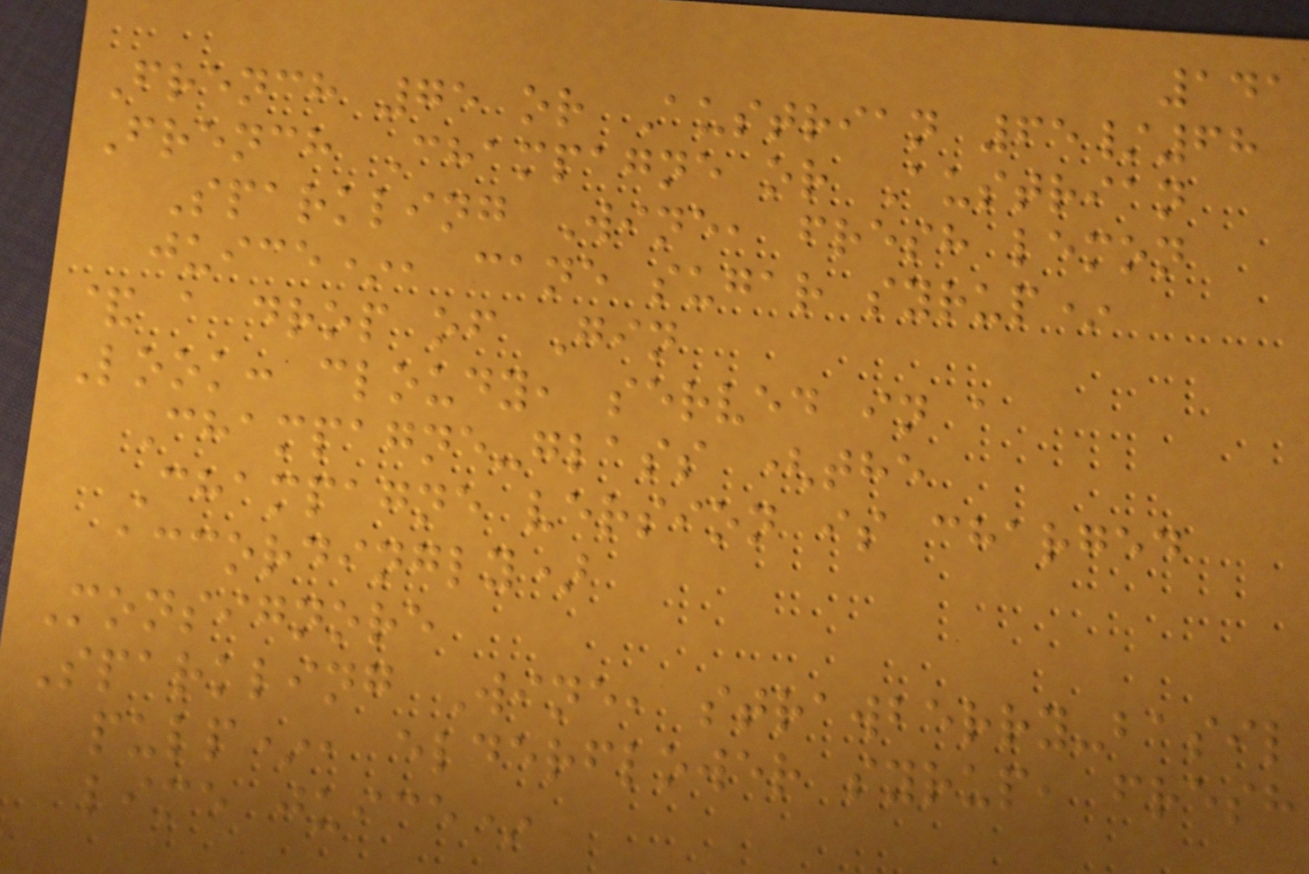141
French 75 or Austrian 65/68
French Champagne or Austrian
Sparkling Wine, fresh lemon
juice*, cane sugar syrup*
& a drop of Gin
Look: cloudy, served in a
Champagne-glass (the
Champagne version is charged
accordingly)
Monsignore
Sparkling Wine, strawberry-basil
pulp*, elderflower syrup, fresh
lime juice*
